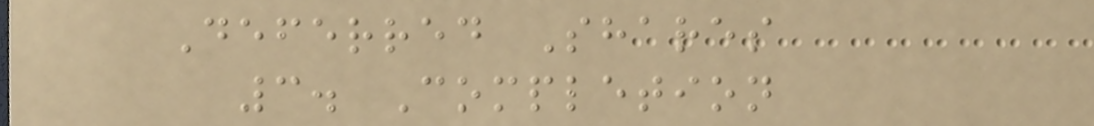Deferred Shares
3. Completion
